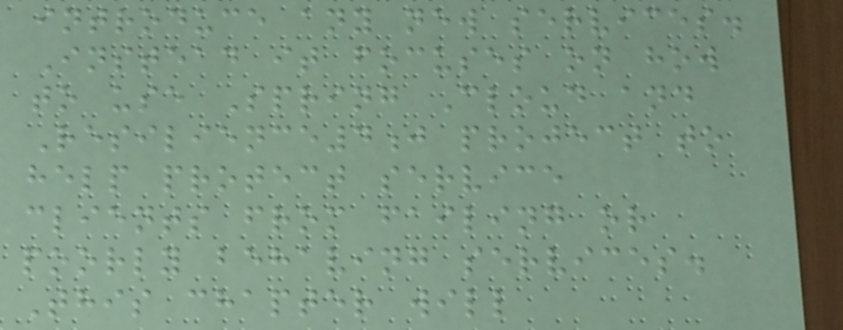introduce any new services.
Instead it focuses on how
to use Spring Cloud and
Resilience4j project to
help protect service
clients from failing or
poorly behaving services.
This chapter will
